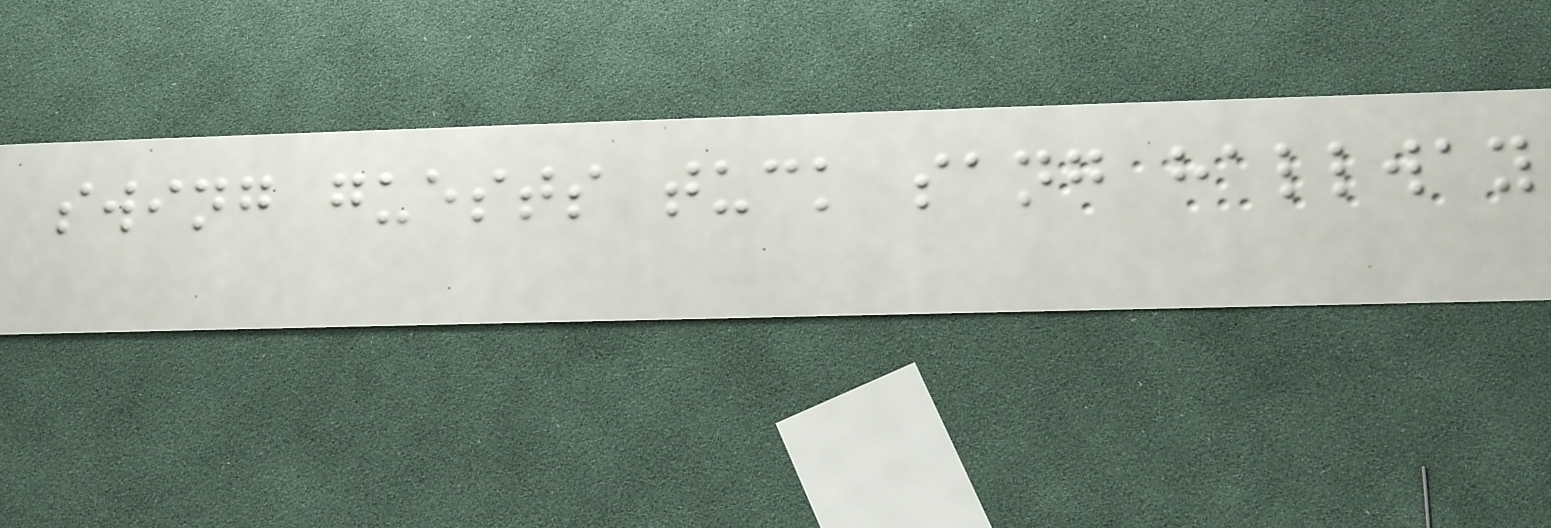swing guests tuck sang hallway
